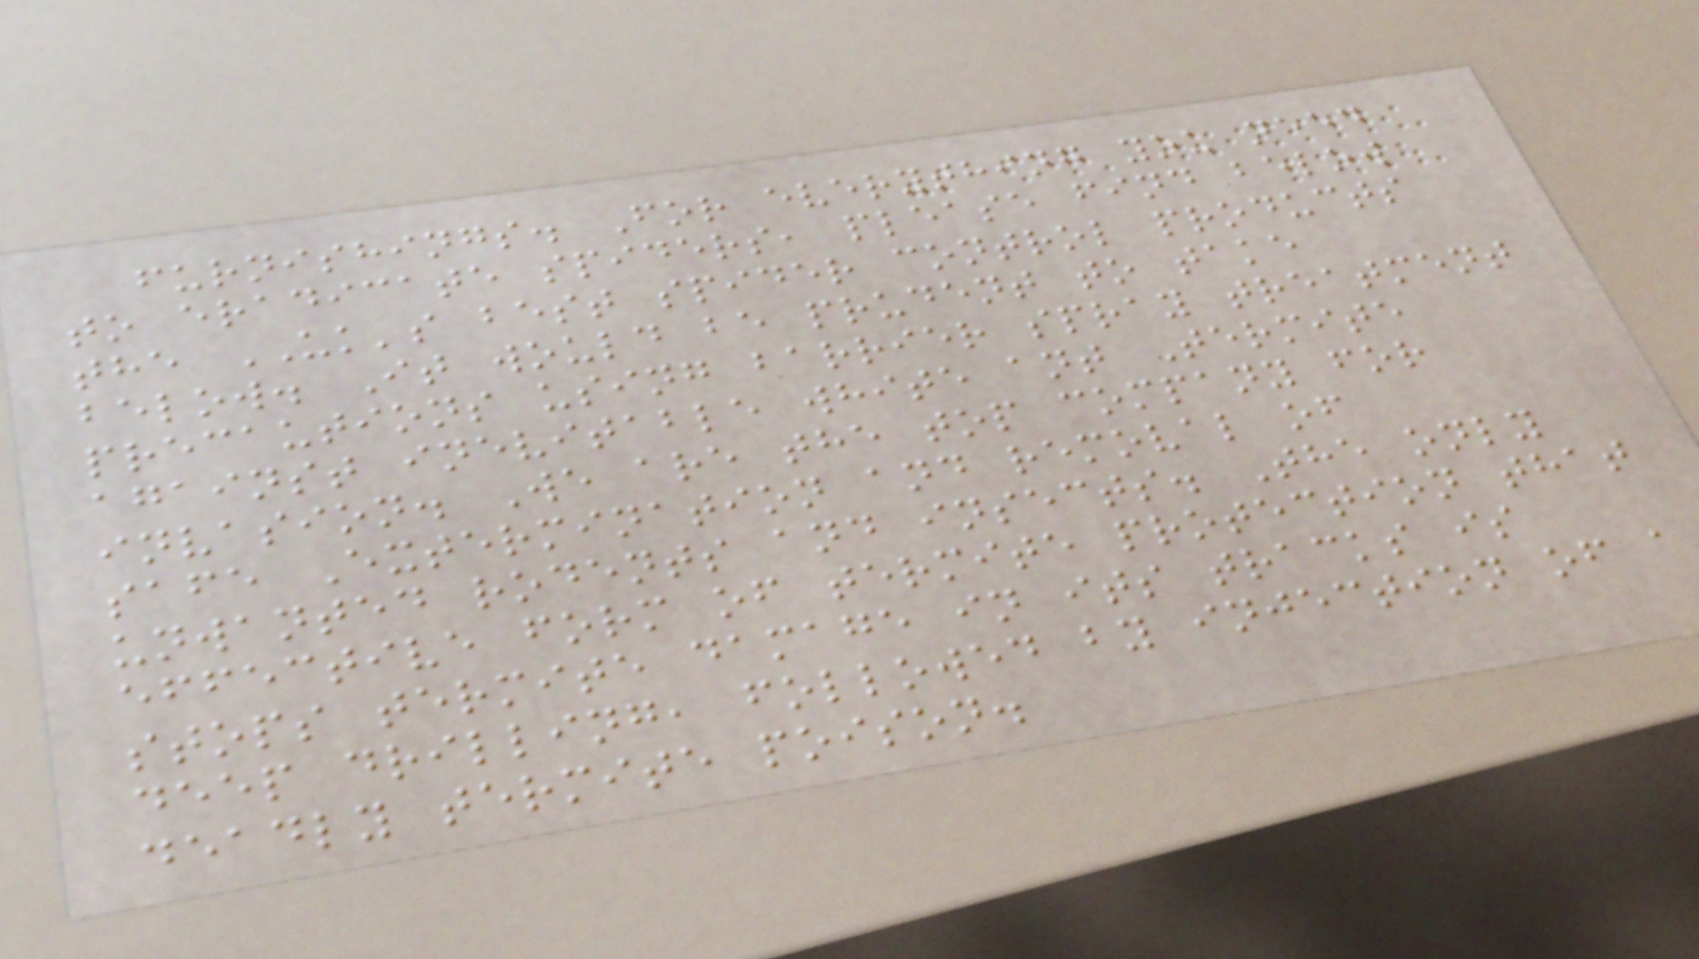furnishings. For everything you need
to eradicate spiders, please find below
the UK's best spider control products
below. It would be prudent to take
precautions using barrier spray treatment
against inevitable white ant Termite
invasion. We are the top company for
safe Extermination and removal of
unwanted rodents and insects. The only
effective form of termite protection that
stops termite damage in its tracks is
deep drilling, followed by injection of a
deadly termite poison.
